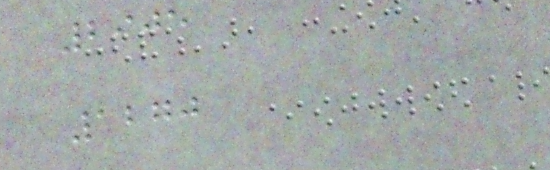2905
1270
